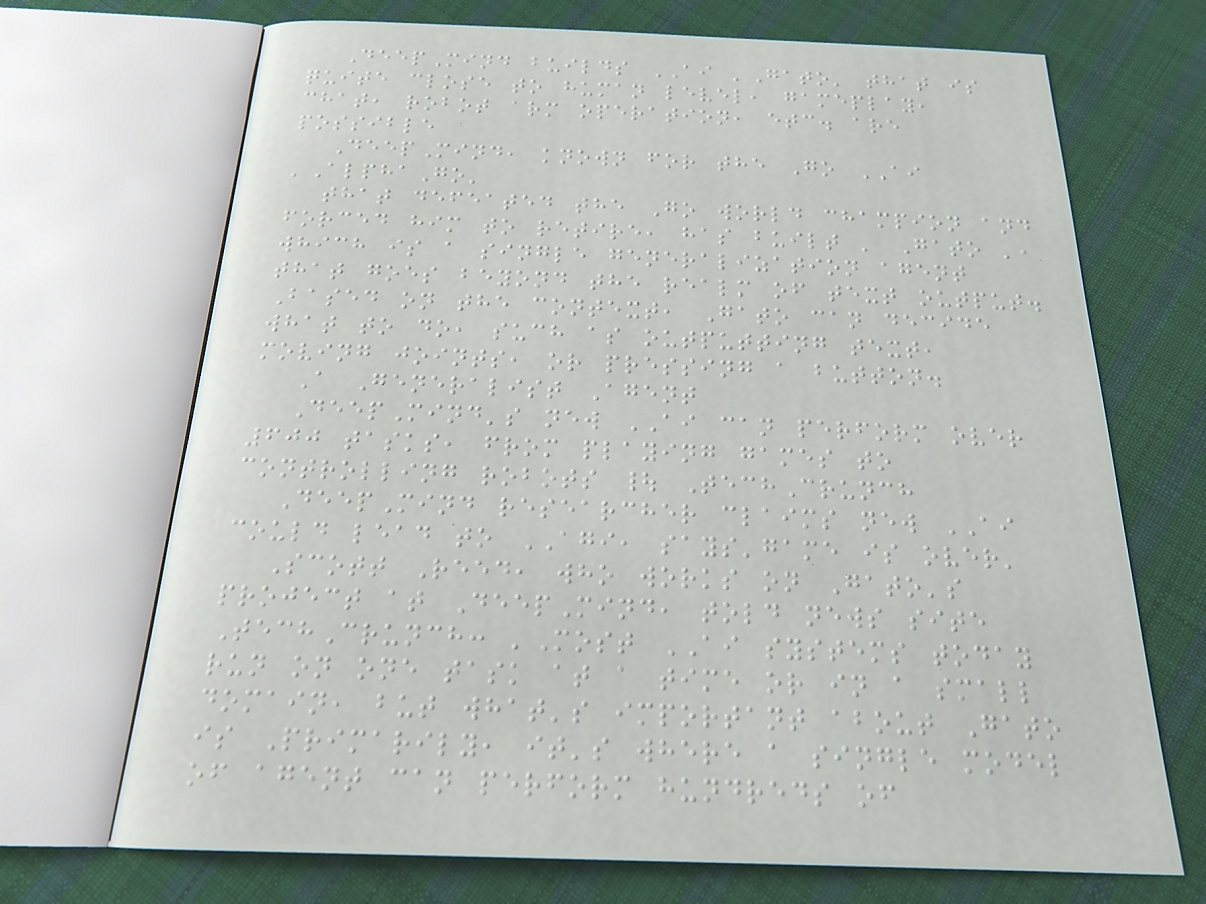DeepMind builds AI 'Gato' that is
quite close to human level, gameplay,
chat, robot arm operation, etc. are
possible
DeepMind, known for the Go AI
'AlphaGo'
that defeated the Go world champion and
forced him to retire, has built ' Gato ',
which is a single generalization agent
that goes beyond the realm of text output.
Based on the context, Gato can decide
what to do, such as outputting text,
moving joints, or pressing a button.
A Generalist Agent
DeepMind's new AI can perform over
600 tasks, from playing games to
controlling robots | TechCrunch
DeepMind researcher claims new AI
could lead to AGI, says'game is over'
Scott Reed, who works on Gato's
project at DeepMind, told news site
TechCrunch: 'Most AI systems today
run on one task at a time or in a small
domain, but what's important about Gato
is Primarily, it's where a single model
of agent can perform hundreds of
